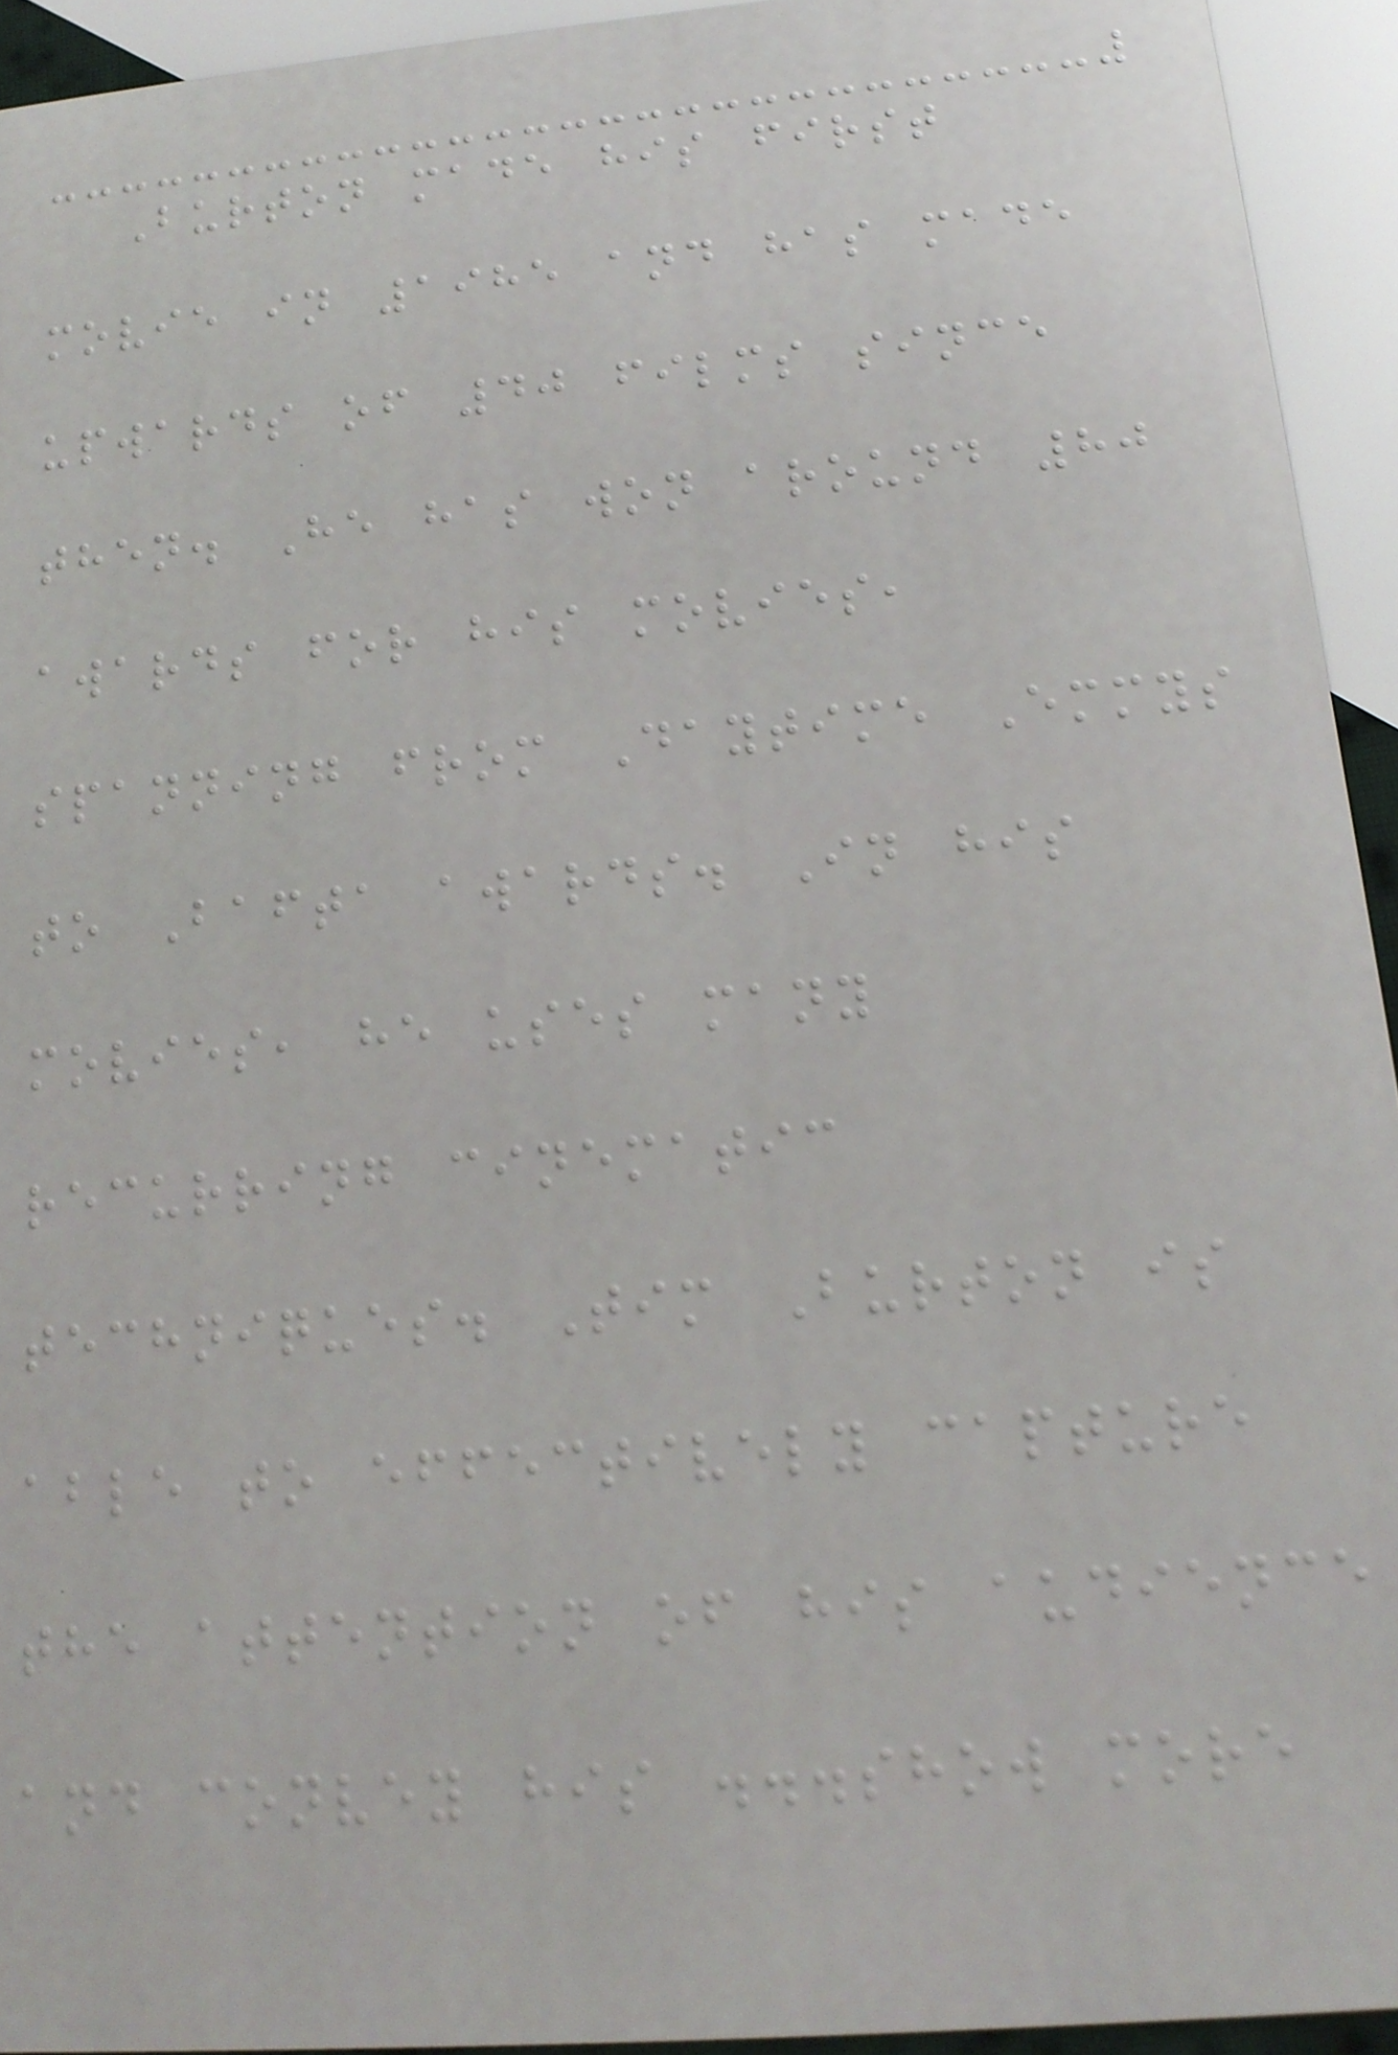Burton made his first
movie in 1985 and has made
upwards of 40 films since
then. He has won around 80
awards for his movies,
spanning from Daytime Emmys
to Bafta awards. In his
movies, he uses many
recurring cinematic
techniques. Tim Burton is
able to effectively capture
the attention of his audience
and convey his ...show more
